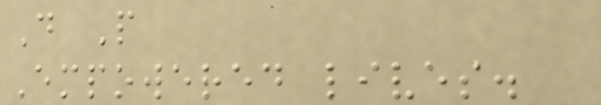D P
Empowered lives.
